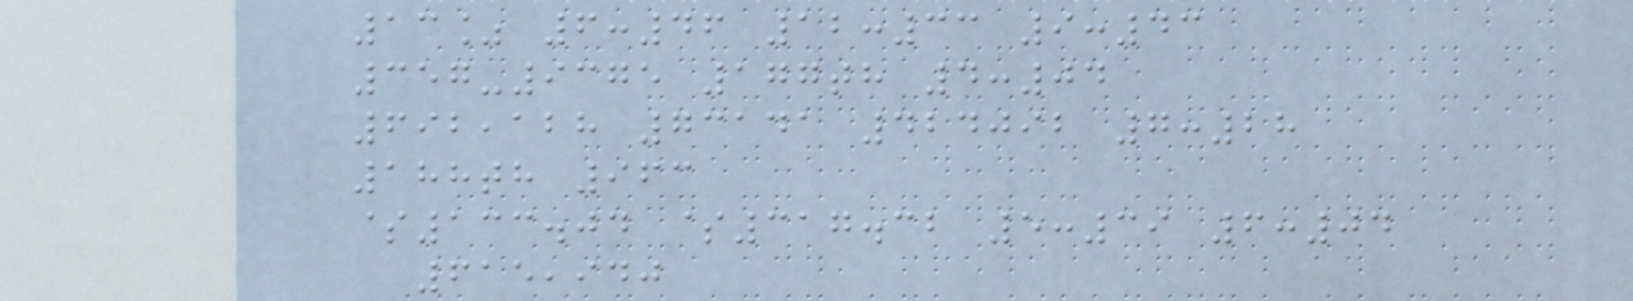13% 6:46 12:33 9:43
357-9375 177th 4:04
692,128 73141 424092 7:28
188th 963
$133.04 $317.32 5:39 6:04
615,940
